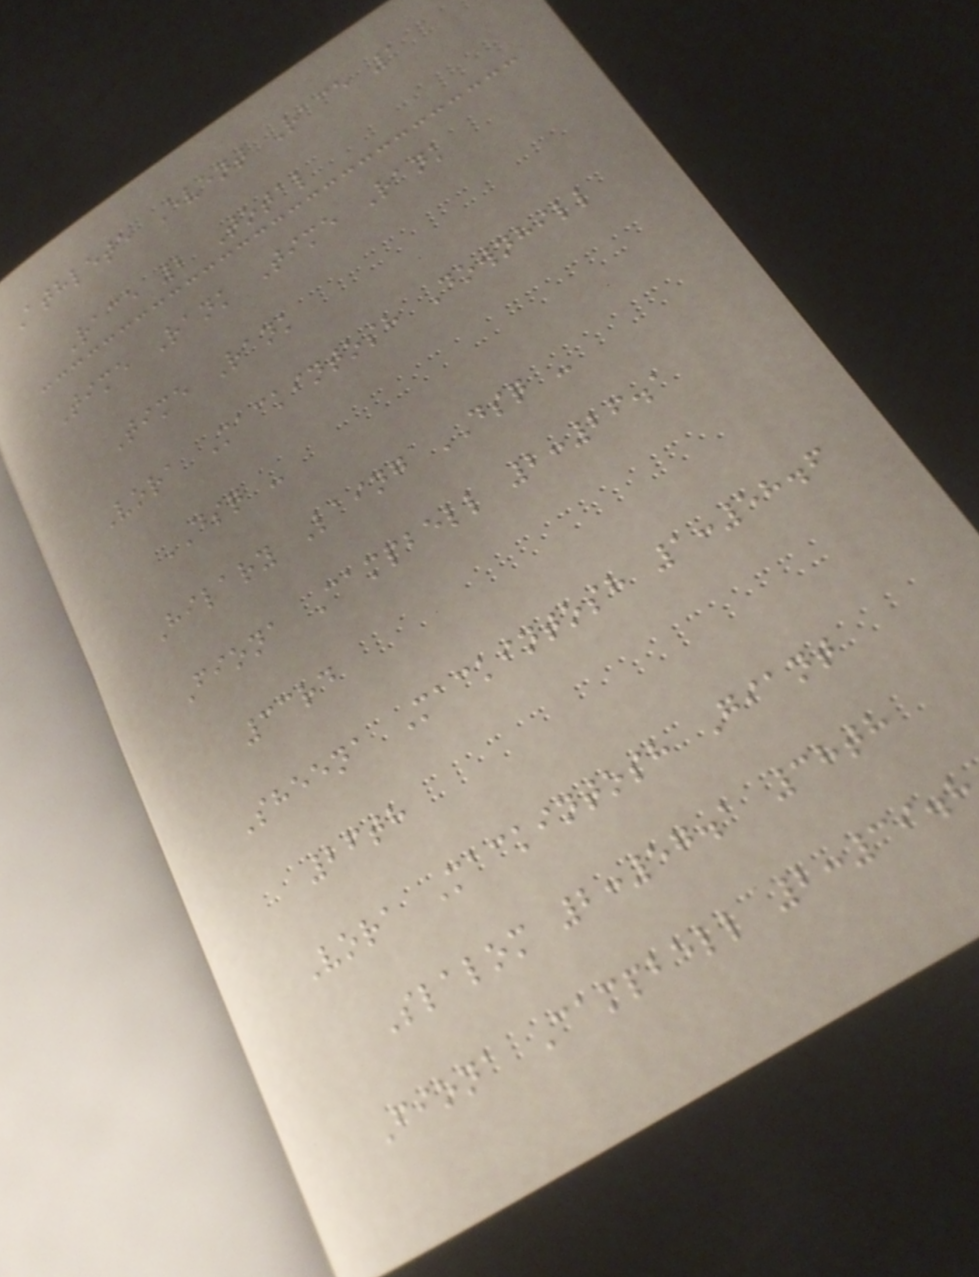Athlete Event Race 1
Race 2 Total
Time Rank Time Rank
Time Rank
Vora Mackintosh Downhill
DSQ -
Hilary Laing DSQ -
Fiona Campbell 2:26.1
33rd
Sheena Mackintosh 1:58.6
26th
Vora Mackintosh Giant
Slalom 2:57.1 38th
Fiona Campbell 2:39.8
